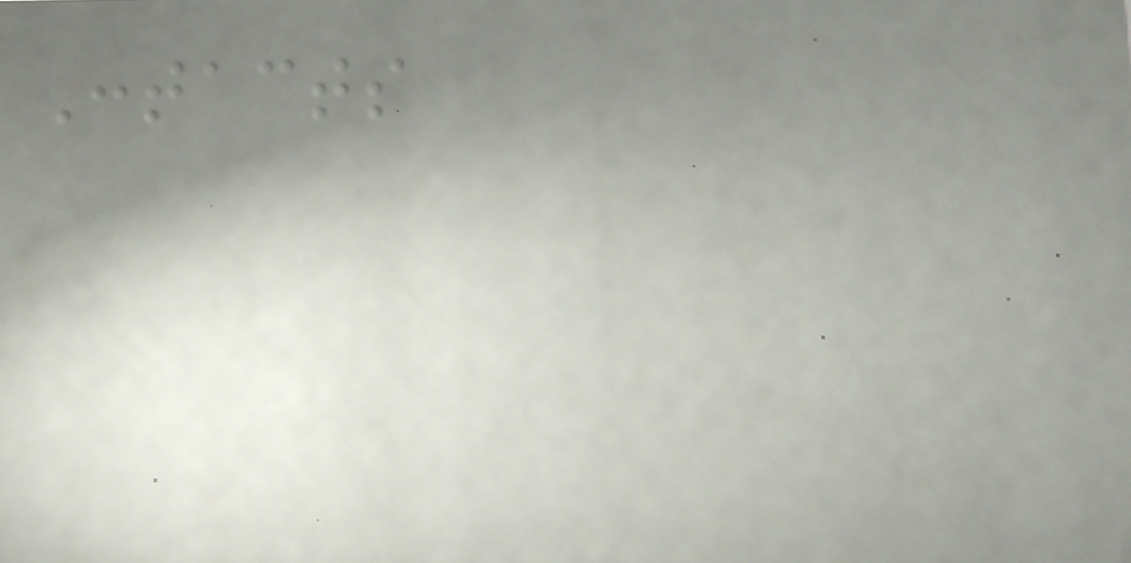Contacts
